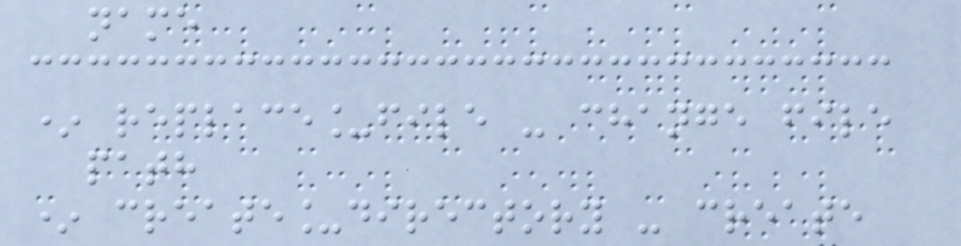name
* replace_file - change file
path
* create_directory - create
